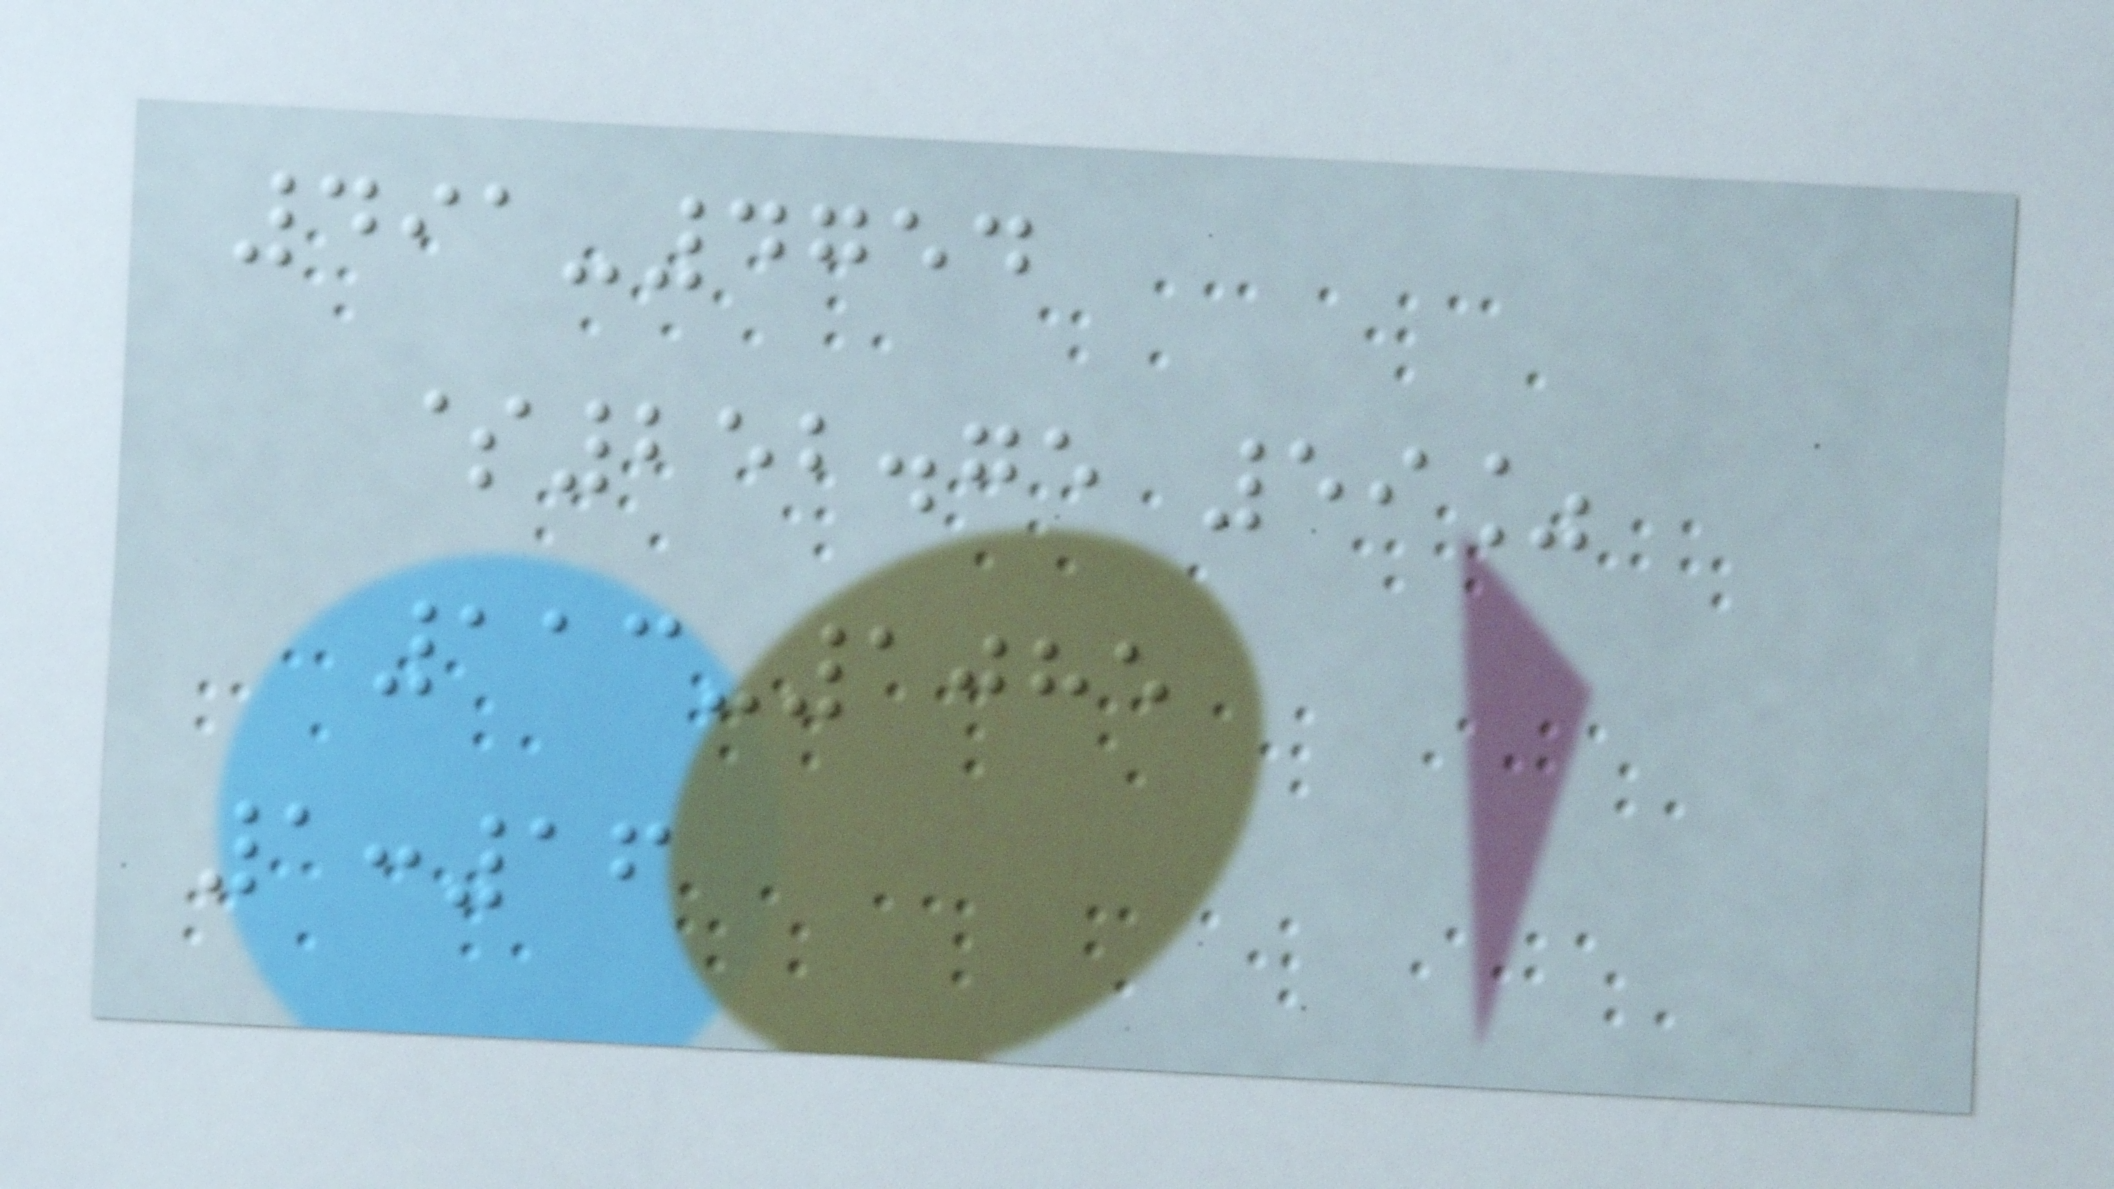491-4754
$252.75 59%
113-1085
1:16
